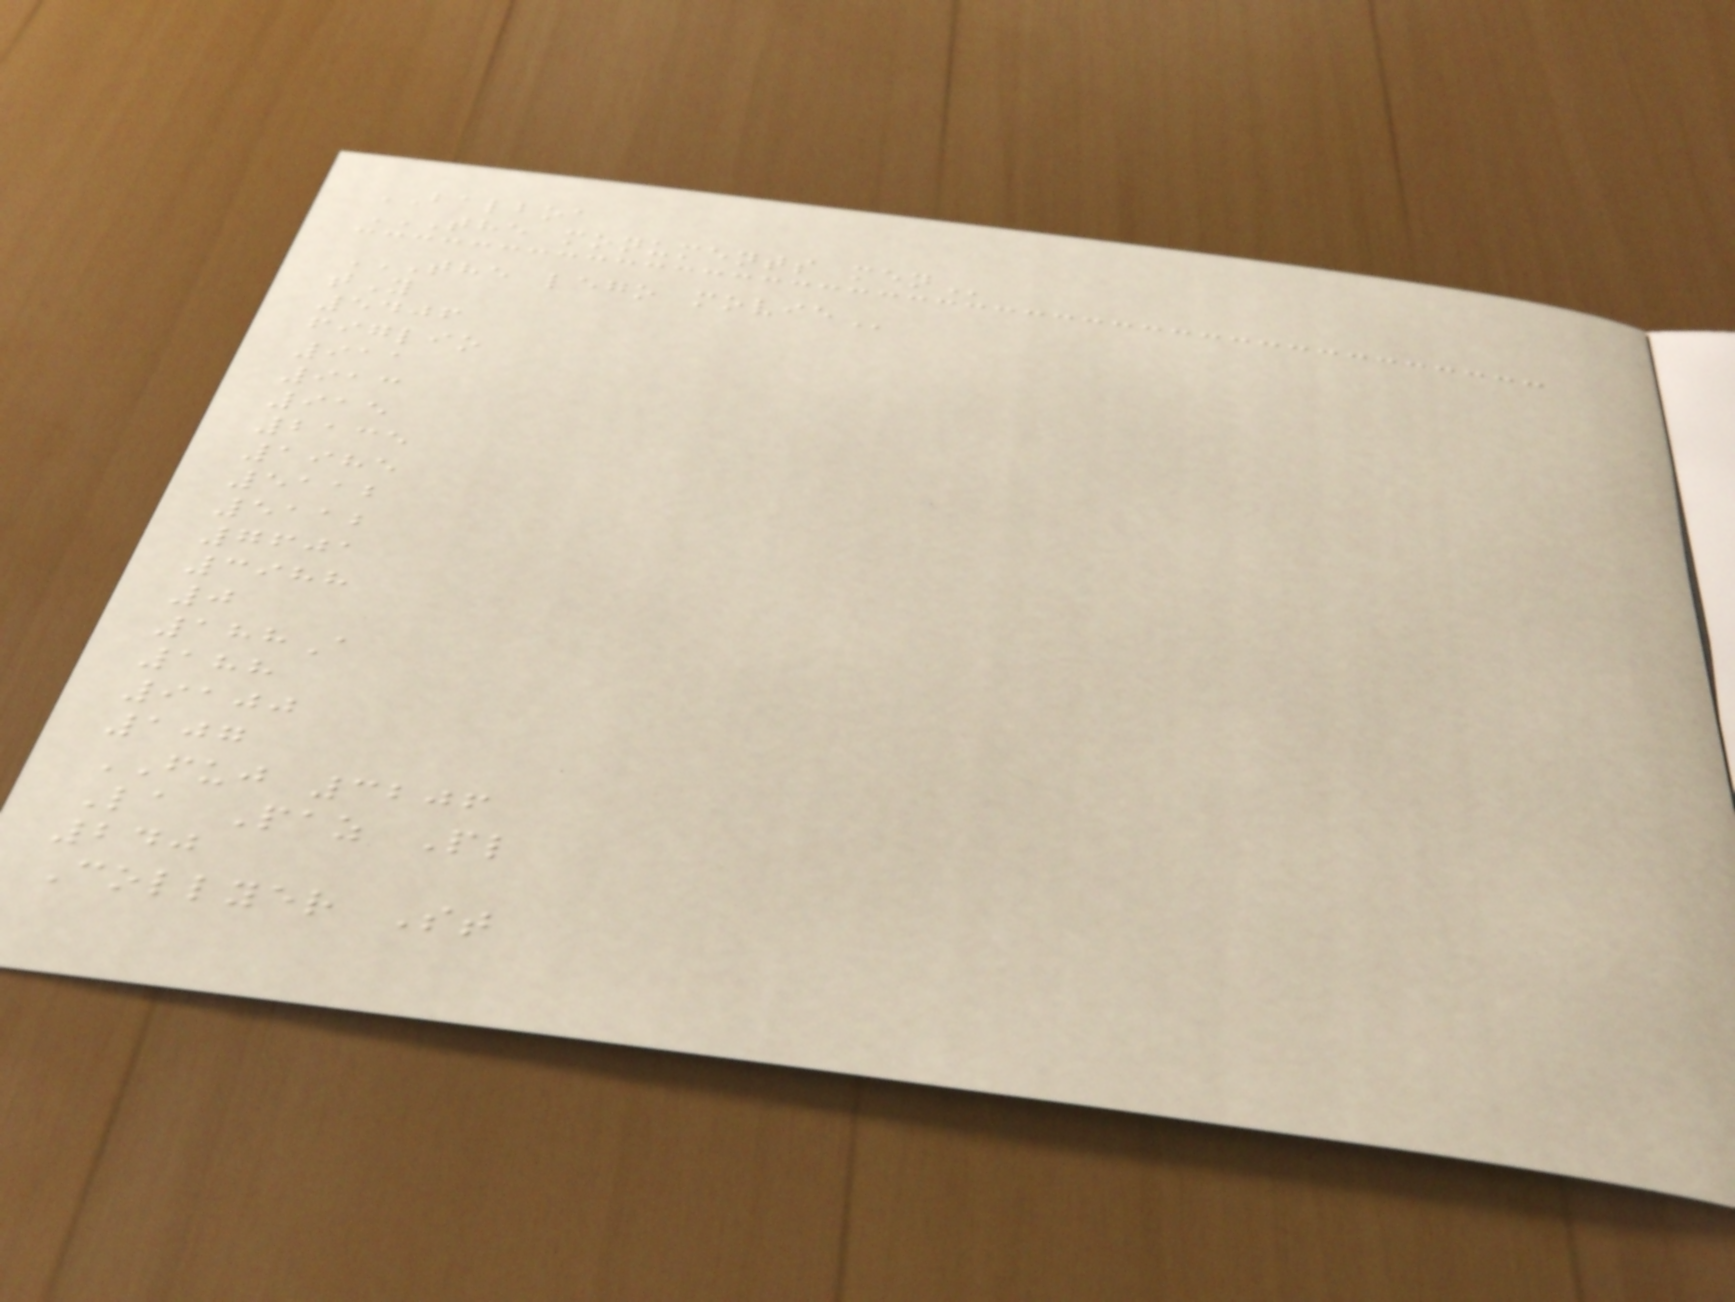BALBOA
THE MONUMENTS MEN
THE LEGO MOVIE
tY
5406
figlio
911
913
915
2135
1985
5112
5112
7601
3988
0
188A
188
9100
107
FUJ 3206
La Paz Pl
240
Collyer St
